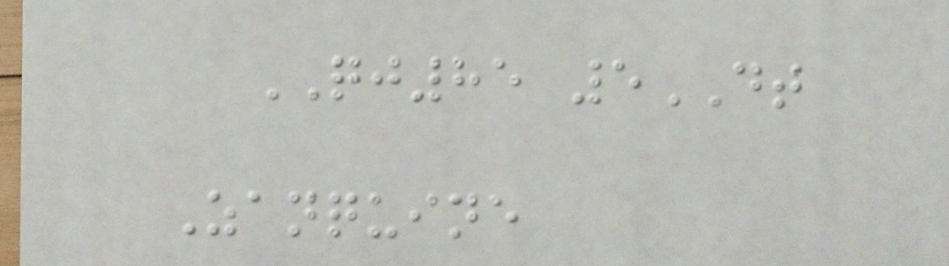QJ85 5DT
Zanquine
